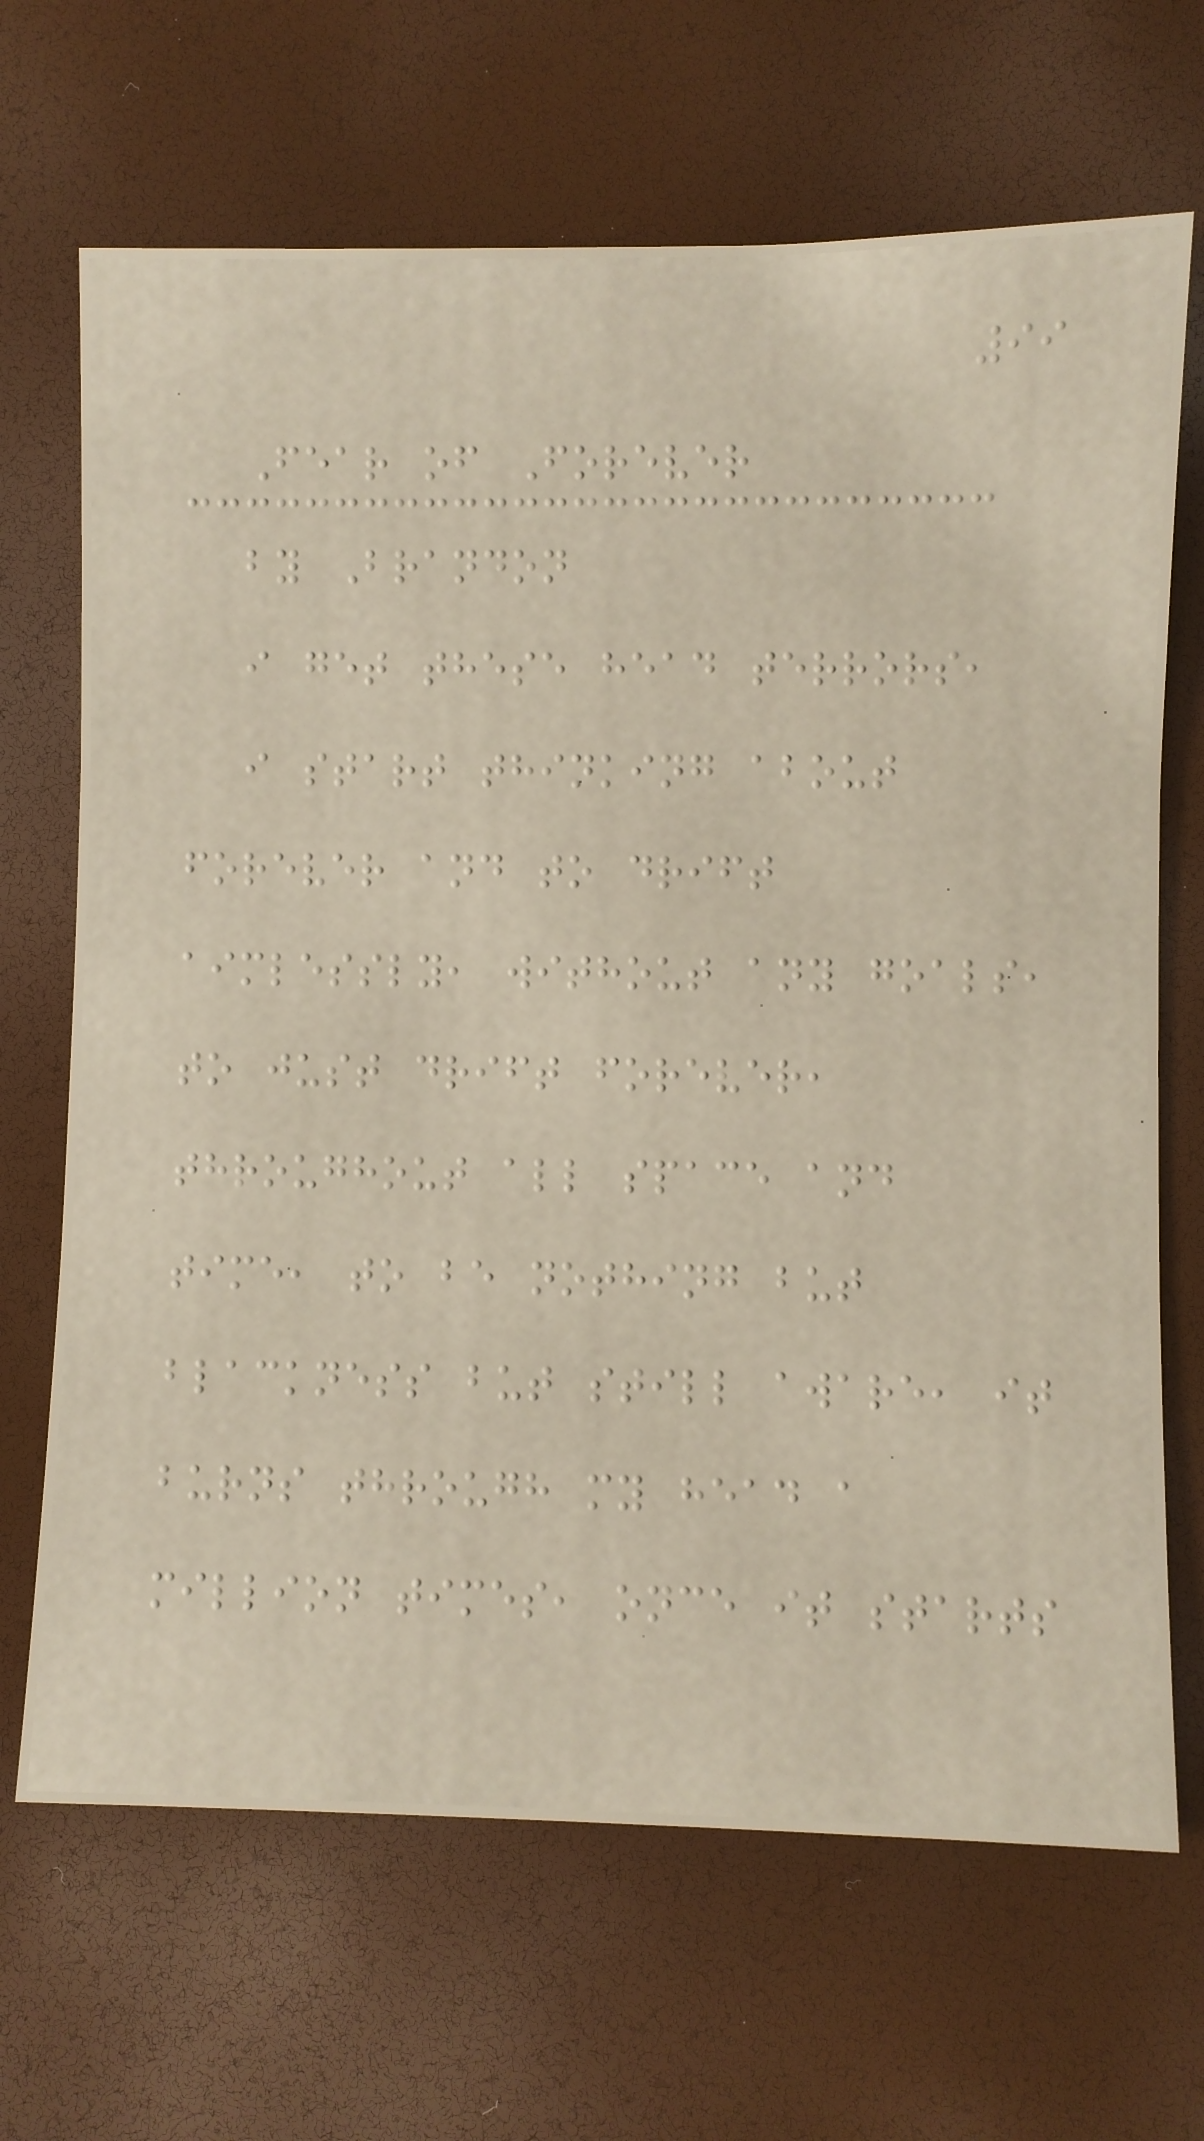99
Fear of Forever
by Brandon
i get these head terrors,
i start thinking about
forever and to drift
aimlessly, without any goals,
to just drift forever,
throughout all space and
time, to be nothing but
blackness but still aware, it
burns through my head a
million times, once it starts
